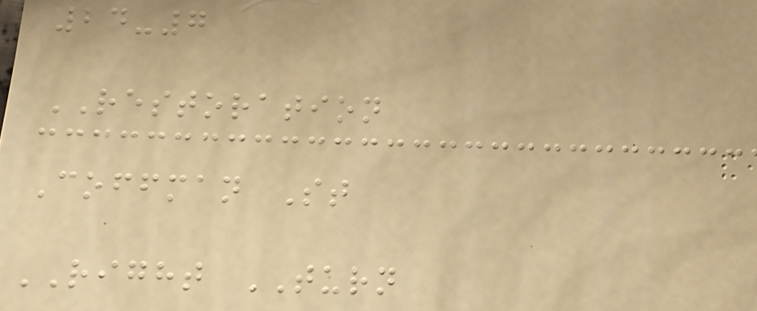24-7
RESTORATION
Coffman St
RIGHT TURN
